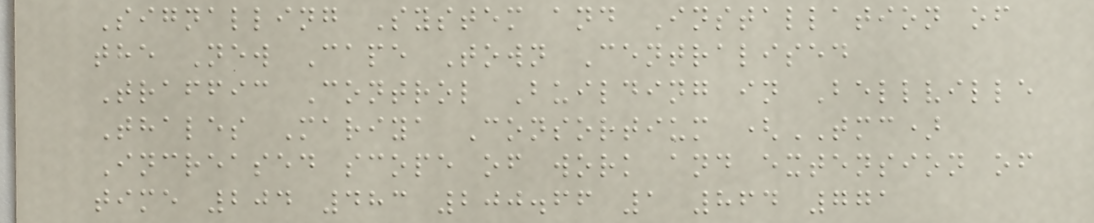Signalling System and Installation of
the New Cape Town Centralised
Traffic Control Building in Bellville
Thales Mariya Consortium (TMC)
Increased scope of work and extension of
time 204 483 200.66 1 864 771
